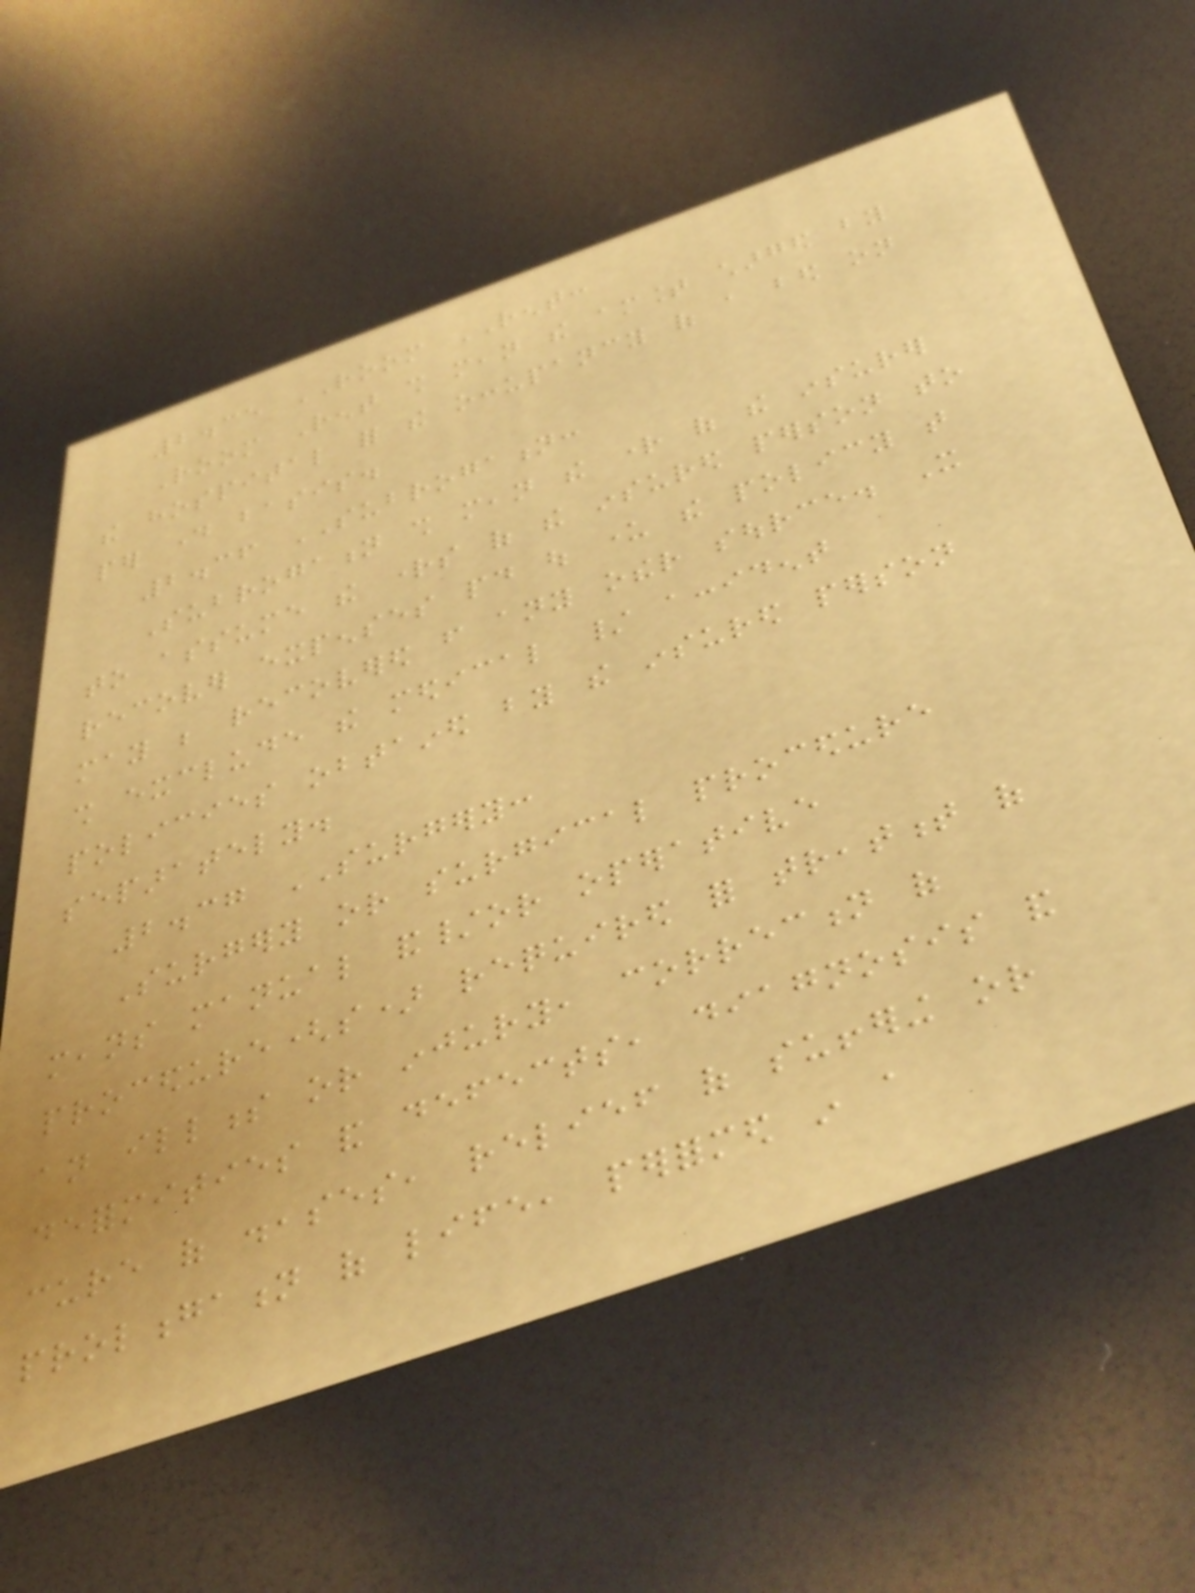2.35 ROOM RENT:
Room Rent shall mean the amount charged by
the hospital for the occupancy of a bed on
per day basis.
2.36 SUBROGATION:
Subrogation shall mean the right of the insurer
to assume the rights of the insured person to
recover expenses paid out under the policy that
may be recovered from any other source. It
shall exclude the medical / accident
policies obtained by the insured person
separately.
2.37 SURGERY:
Surgery or surgical procedure
means manual and/or operative
procedure(s) required for treatment of
an illness or injury, correction of
deformities and defects, diagnosis and
cure of diseases, relief of suffering or
prolongation of life, performed in a
